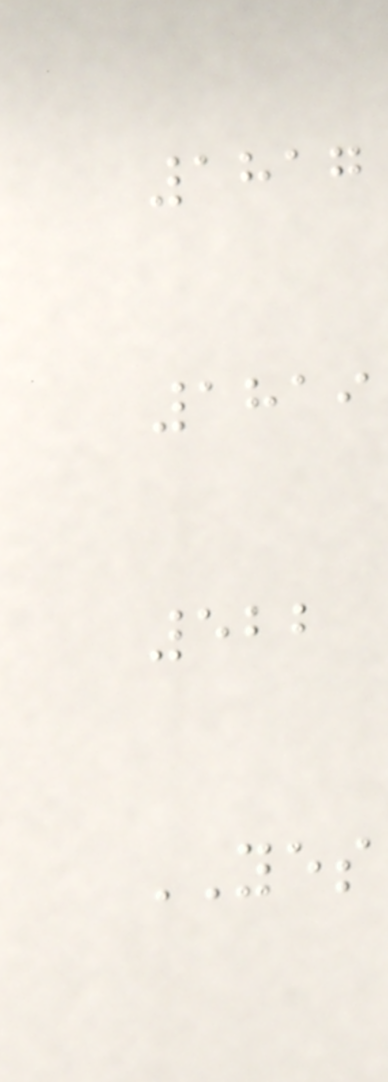1817
1819
522
YES
